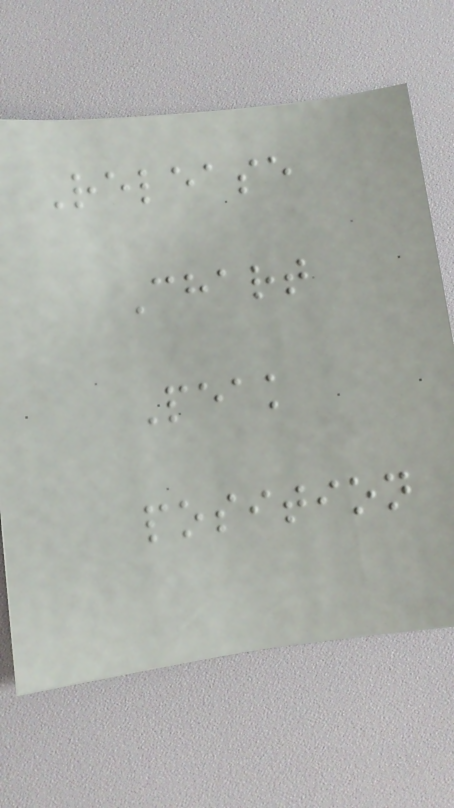Release
Chart
Peak
position
